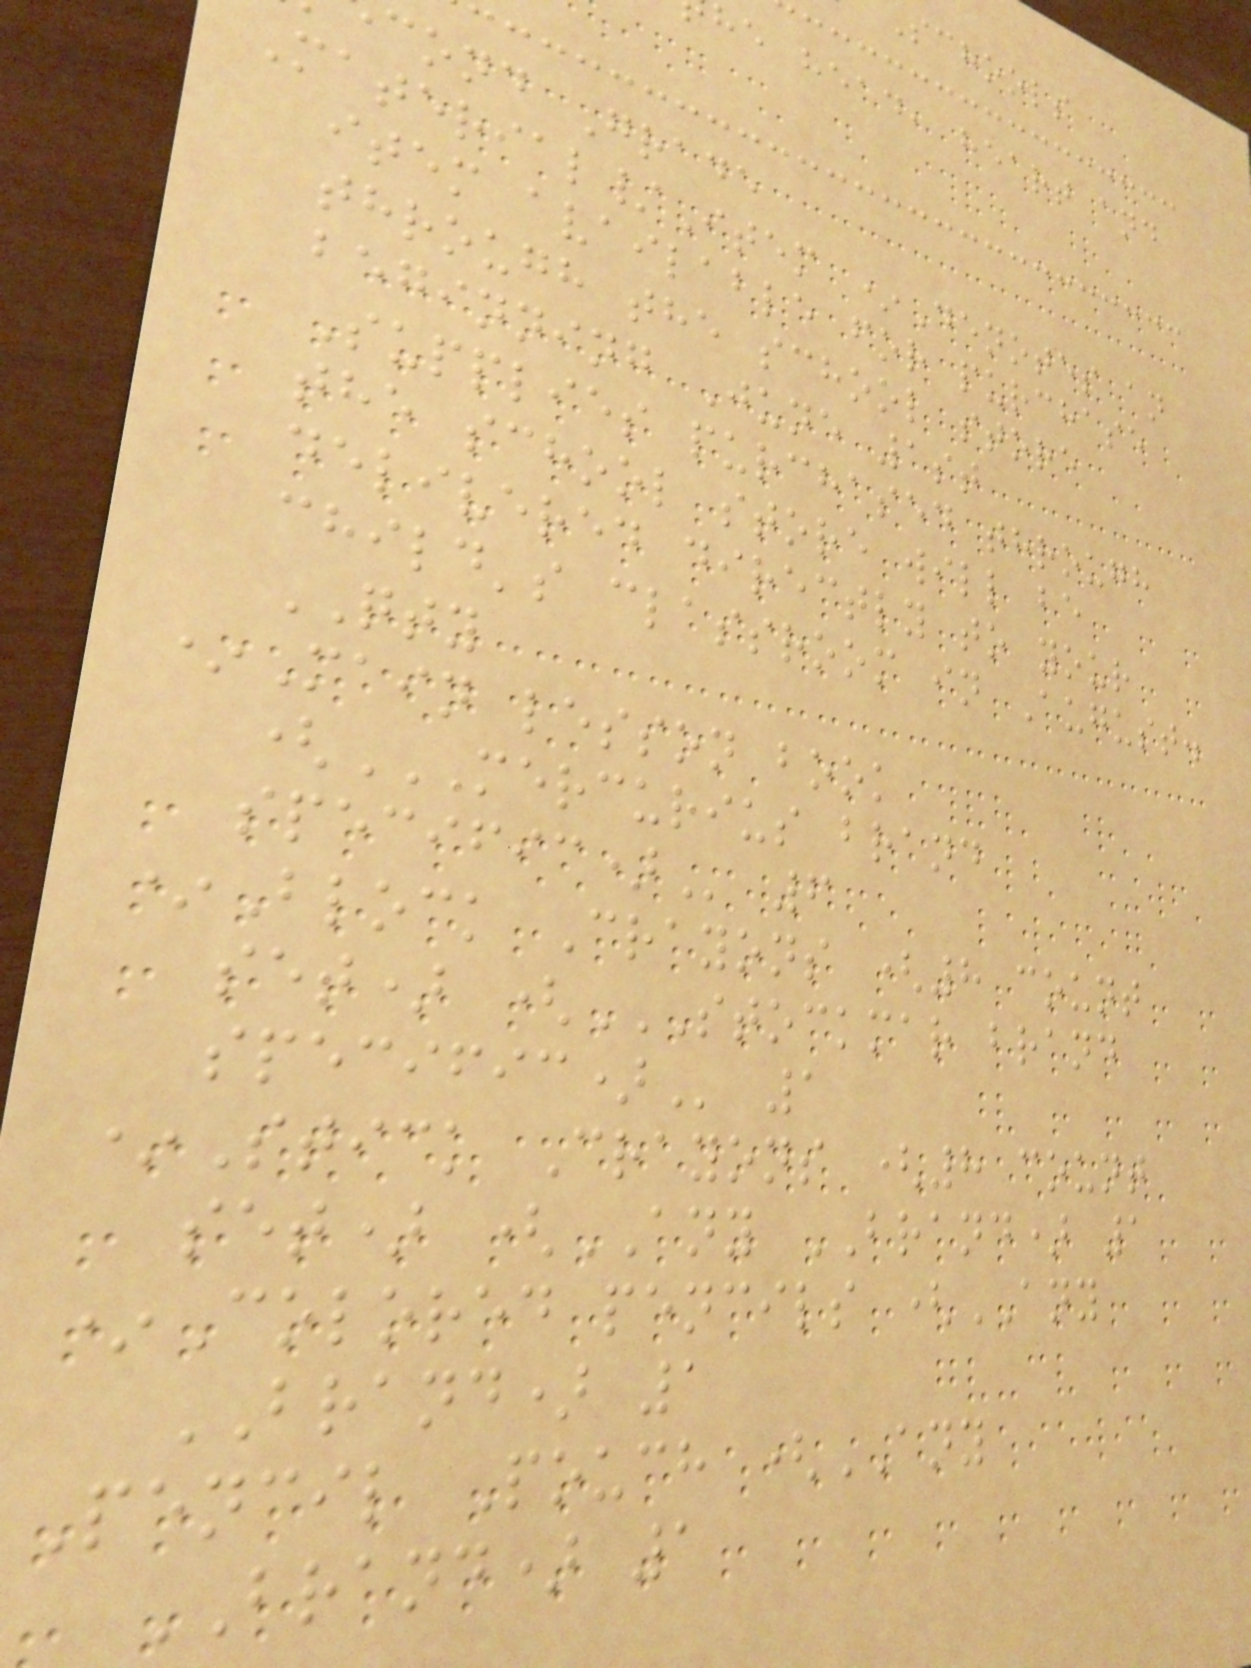schools
he head, heart and
cond Grade
Material/Item *Denotes an
item available for purchase
through the school store
beginning June 1st
Supplies purchased through
the school store will be
delivered directly to your
child's classroom in August.
QTY
*Main lesson book
(MERCURIUS BRAND
*Block Crayons (8 count
set) (STOCKMAR BRAND
*Stick Crayons (8 count
set) (ANY BRAND) 1
*Colored pencils (ANY
BRAND) 1
Pencil Pouch (ANY
BRAND) 1
